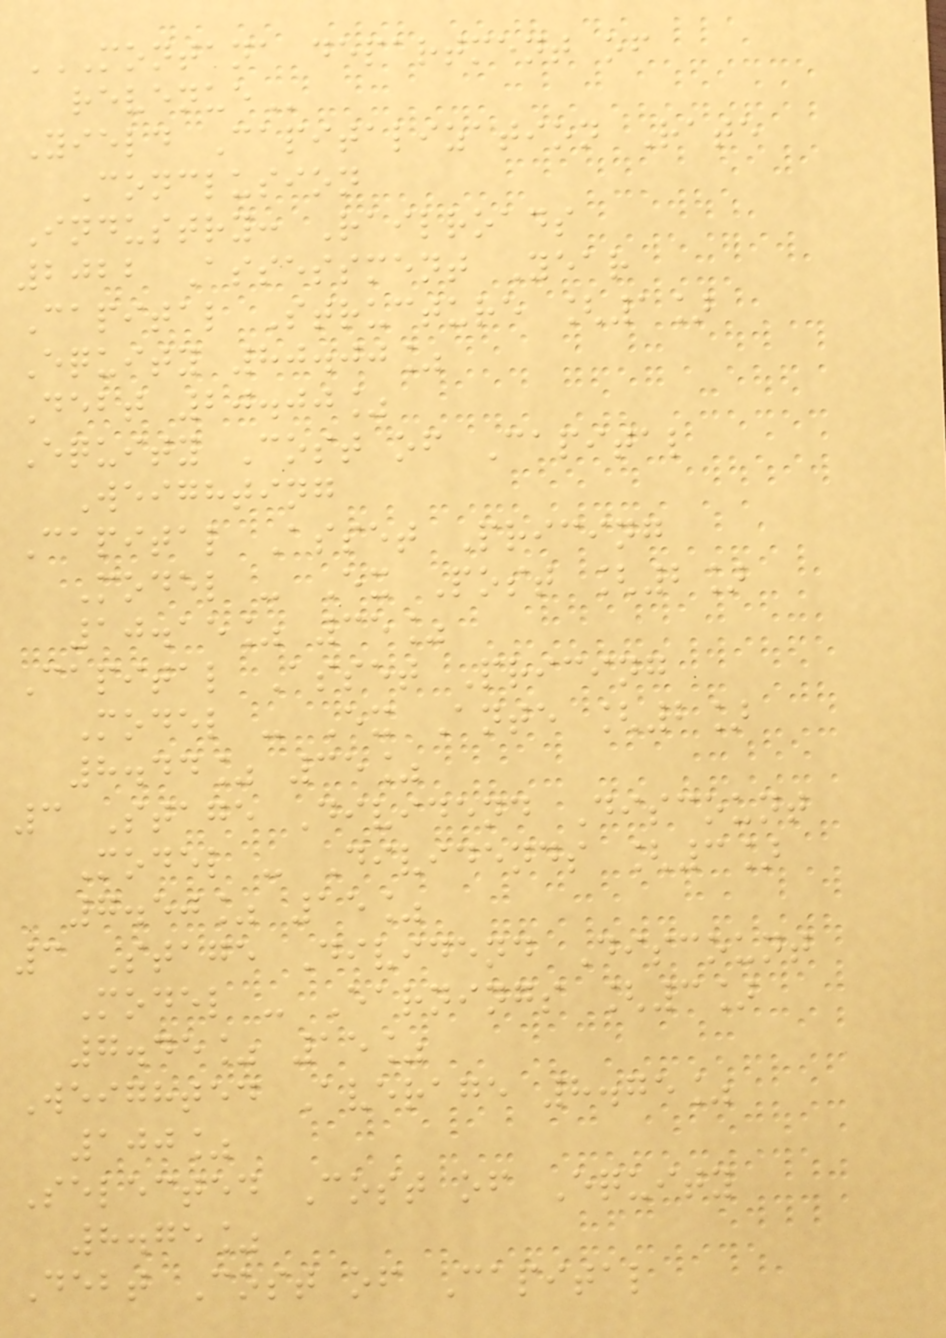MONTANA DEPARTMENT OF
REVENUE
Yield Capitalization Rate
Conclusion
Industry: Railroads
2022 Assessment Year
Capital Structure [1]
Equity 80.00%
Debt 20.00%
Equity Cost of Capital
Weighting
Capital Asset Pricing
Model - Ex Post [2]
10.15% 35%
Capital Asset Pricing
Model - Ex Ante [2]
8.44% 35%
3 Stage Dividend Discount
Model - Dividends [3]
7.50% 15%
3 Stage Dividend Discount
Model - Earnings [3]
7.45% 15%
Weighted Average 8.75%
100%
Selected Cost of Equity
8.75%
Debt Cost of Capital
